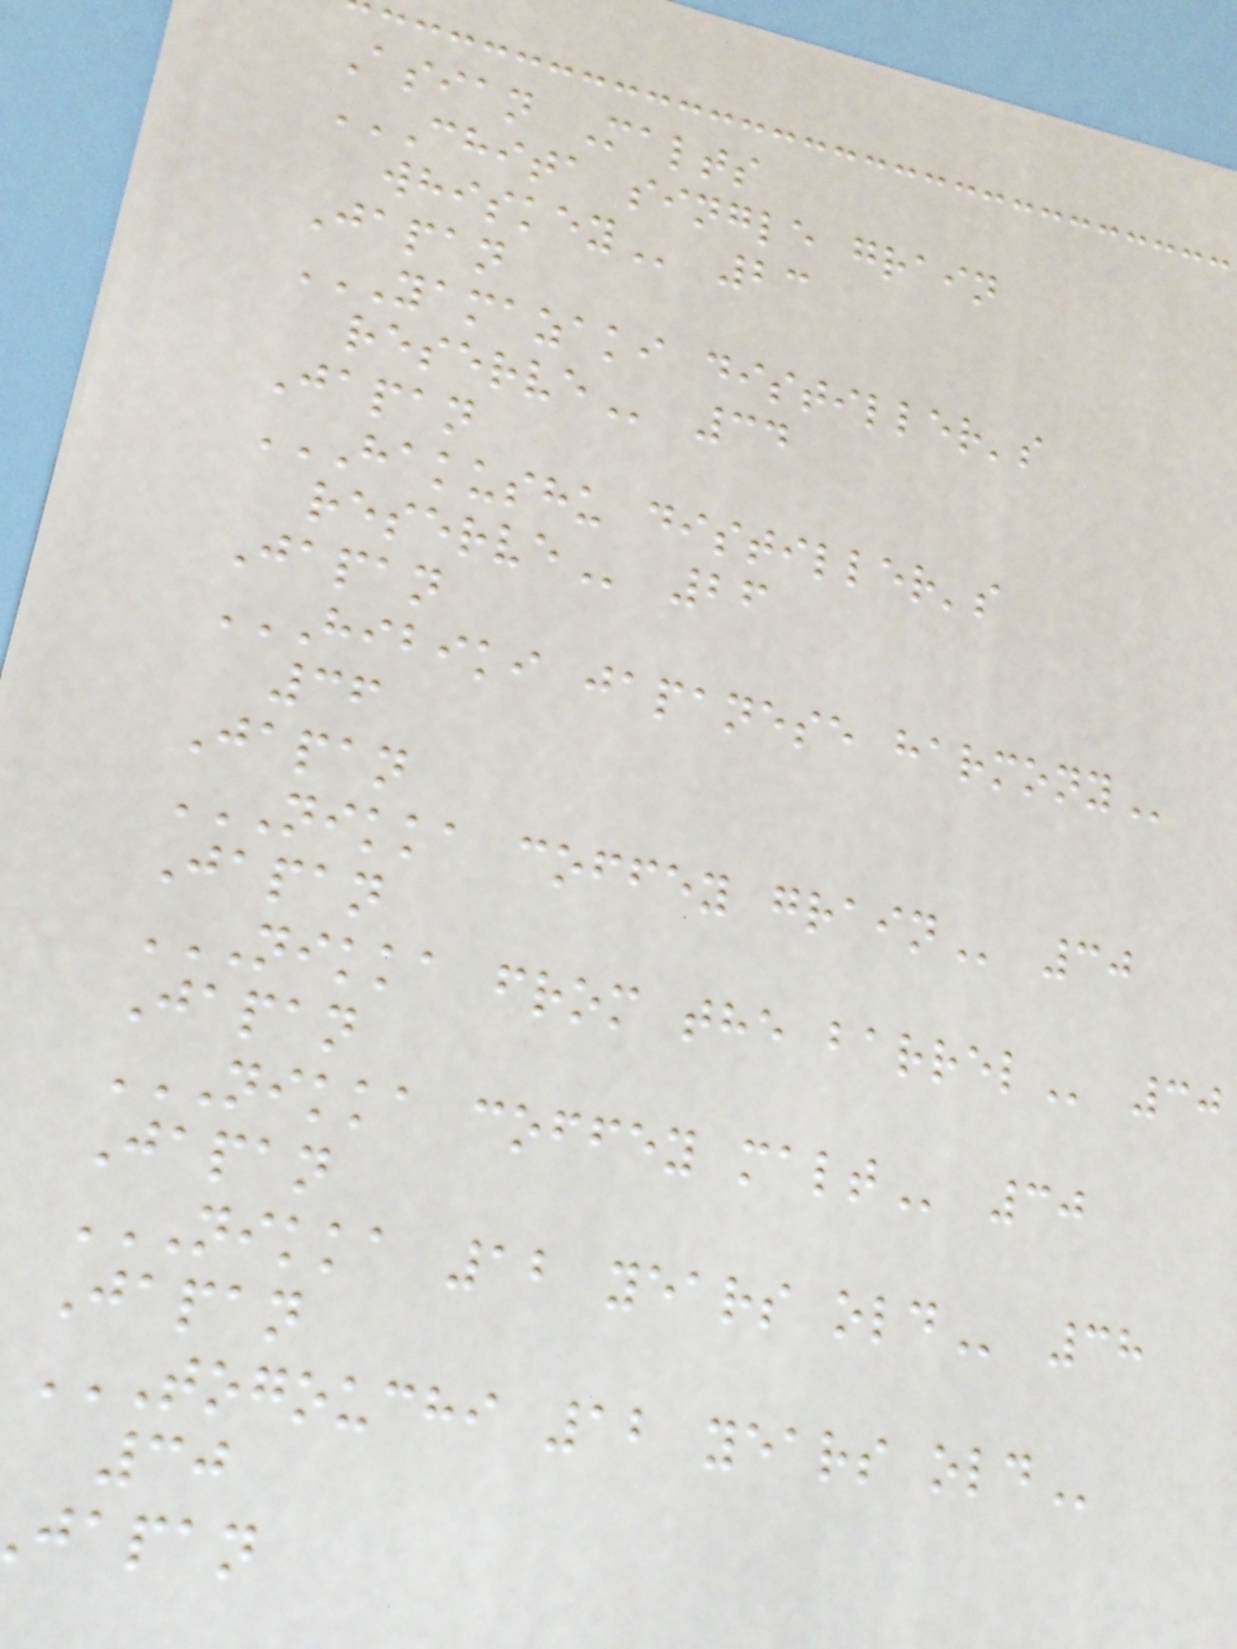Asian Malts
CHITA SINGLE GRAIN
Japan
YAMAZAKI DISTILLER'S
Japan
HAKUSHU DISTILLER'S
Japan
HIBIKI JAPANESE HARMONY
36
Japan
NIKKA COFFEY GRAIN 30
Japan
NIKKA FROM THE BARREL 30
Japan
NIKKA COFFEY MALT 30
Japan
NIKKA 12 YEARS OLD 38
Japan
TOGOUCHI 12 YEARS OLD
30
japan
